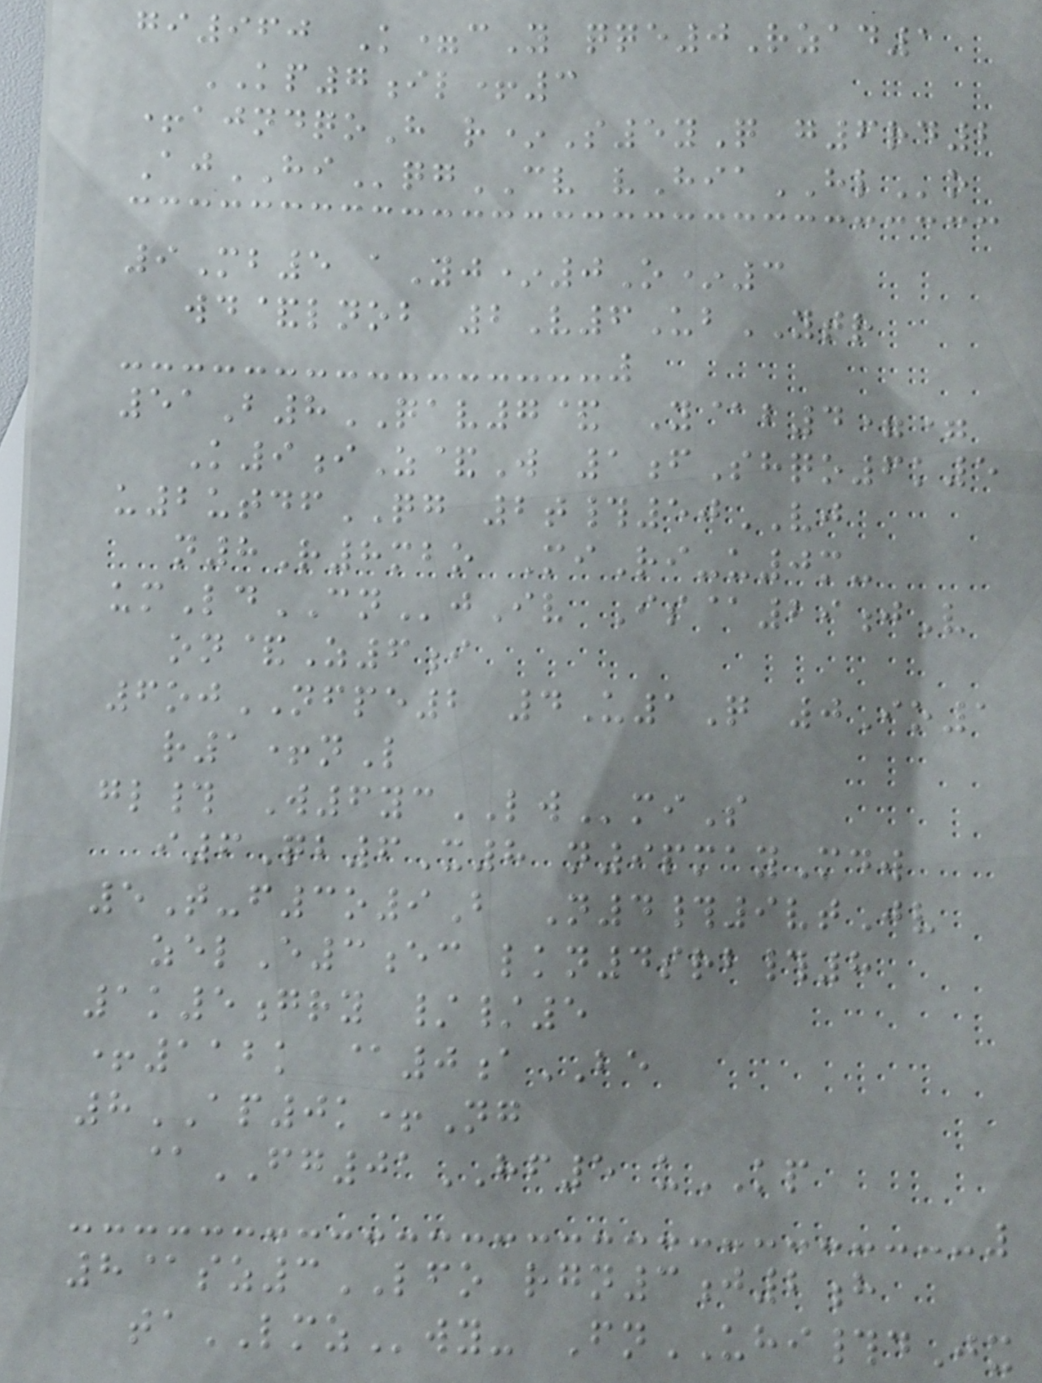gi960 K=cY qqe0Rzad1
KP7il+3
+ajndqoH r*S5yQ g6rd2
AjHIqgCV vHiaHLo
9Mb5 aYj*0O*3
wd&lnob 2V6UbYTR
51B8QAV7& Y@b4==
K9iZ&W 1fShqo6k5
u2utdfQG 2t#50VJ
n8R8mbo MiRi-u0m-
umLdCNjIv Is@29jV
on&Z6i
6ojNFPE2 4U1Q 0Io1
r1+nL
gl# W6ycLWmiS
i6Qb6X8 n9pmayMdw
5T-f3o9B N4#9vtJv
zelE3ec lkn4srb#8
1k5gry //5
+112k @0aBE
8AP0k+Ng
@FG01HF5 uKP
8@sz3LFO rgn3j2h
taLMZwy- FnUHI#dJx
